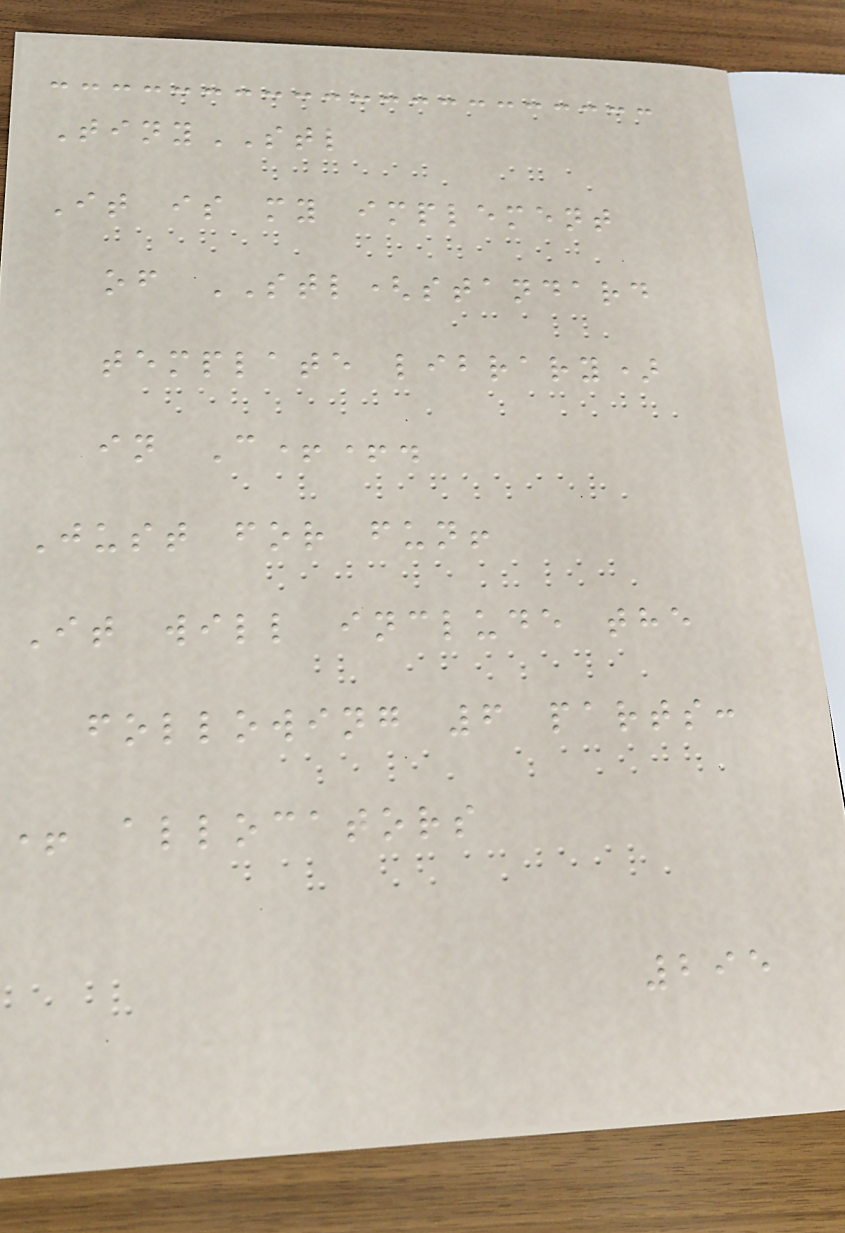TinySTL
It is my implement
of STL(standard
template library)
in C++.
Just for fun!
It will include the
following 6 parts:
+ allocators
295
